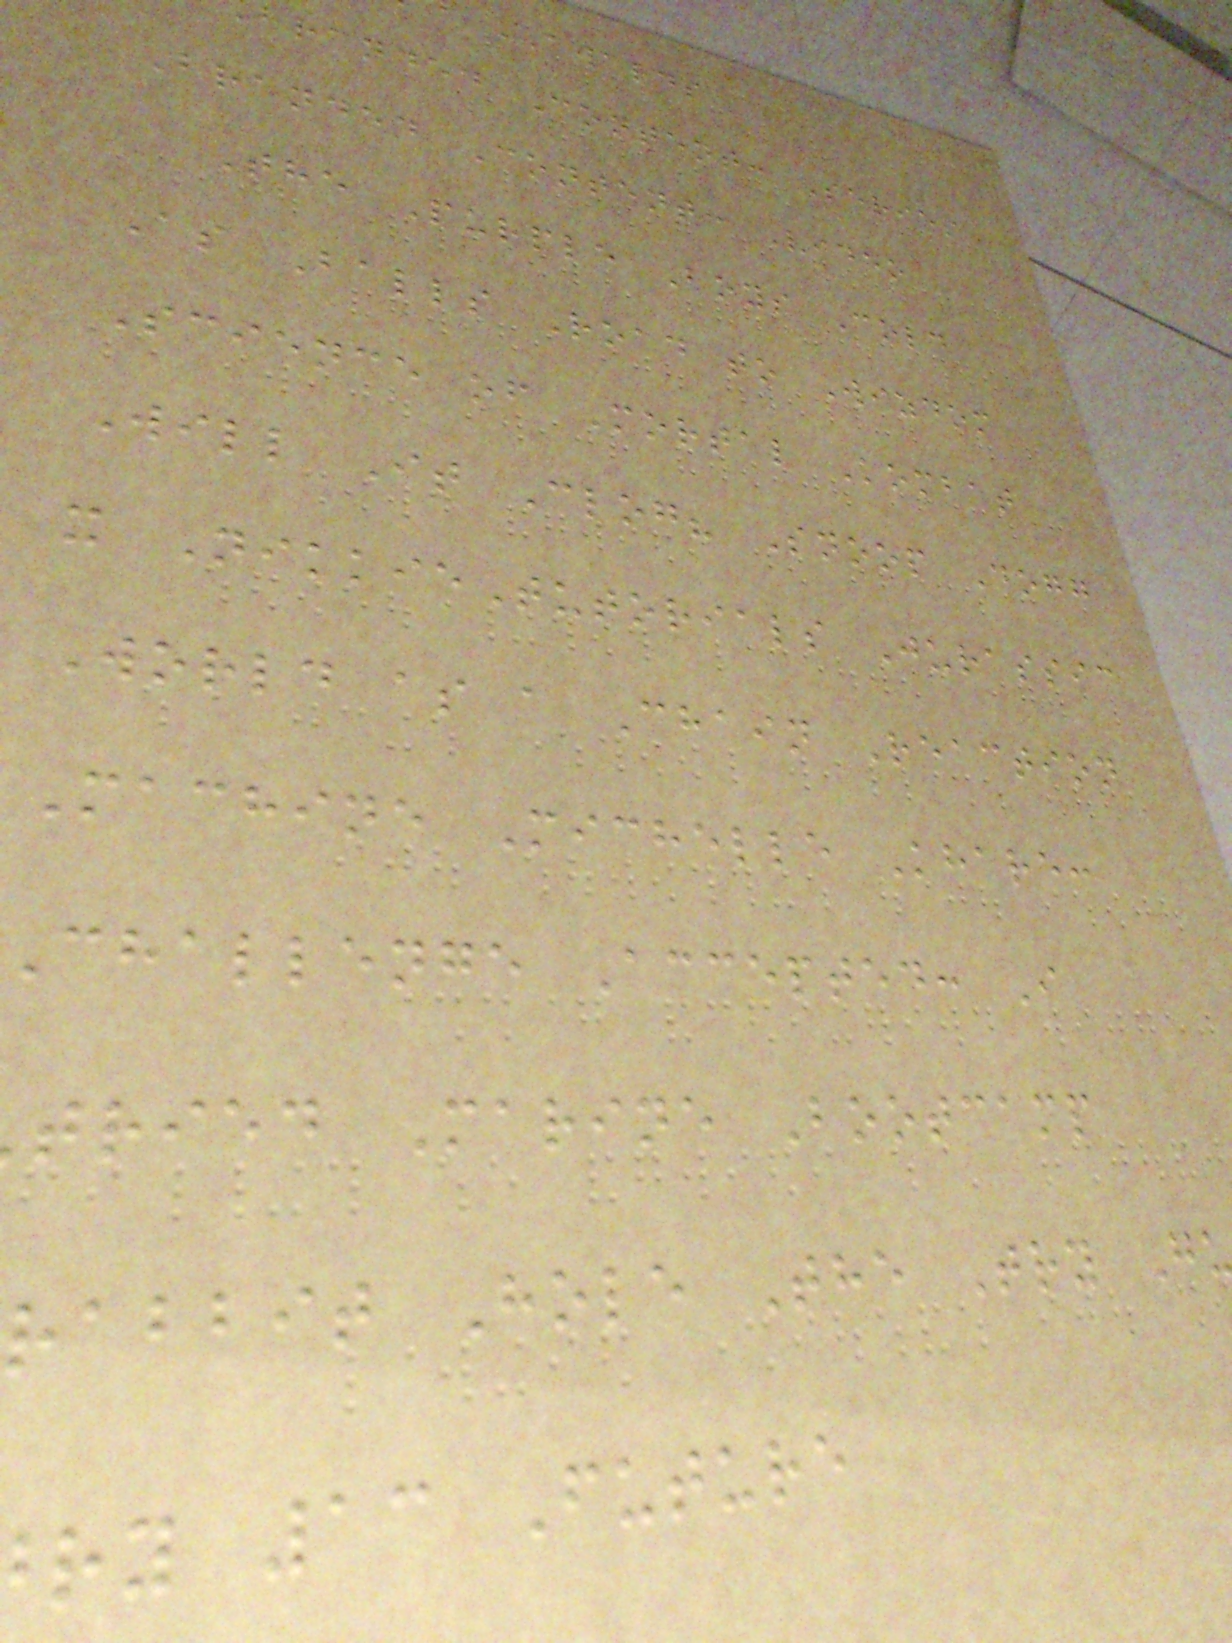AWARDS
branded Content: Series
Branded Content: Video
The Purple Boys Cold
As Balls Road to Wizdom
Science of Mortal Kombat
Will It Clog? Snoop Dogg
x NikkieTutorials Jurassic
World as a Chain Reaction
Machine Michelle Khare:
challenge Accepted: I
tried Marine Bootcamp
rabbit Hole The Try G
ry 13 Future
